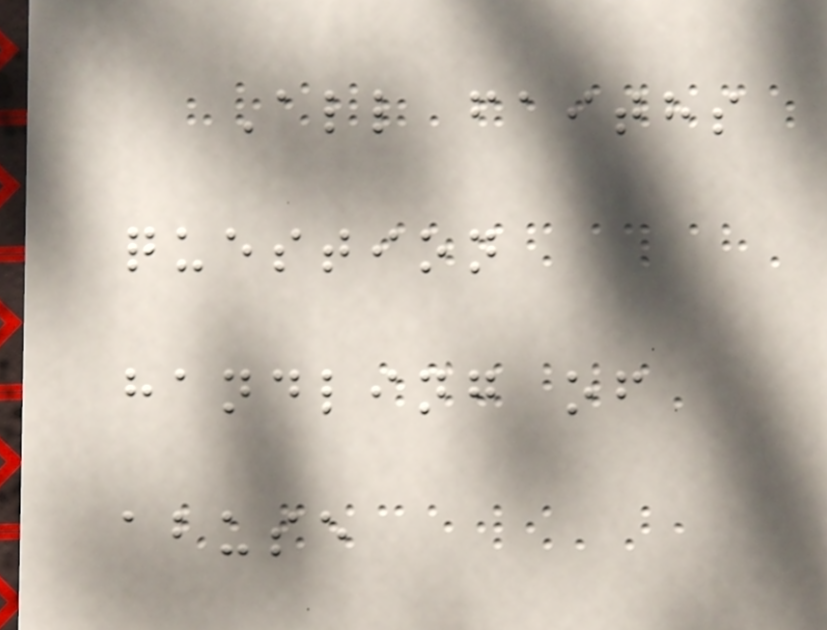All faiths
question
handling of
abuse
